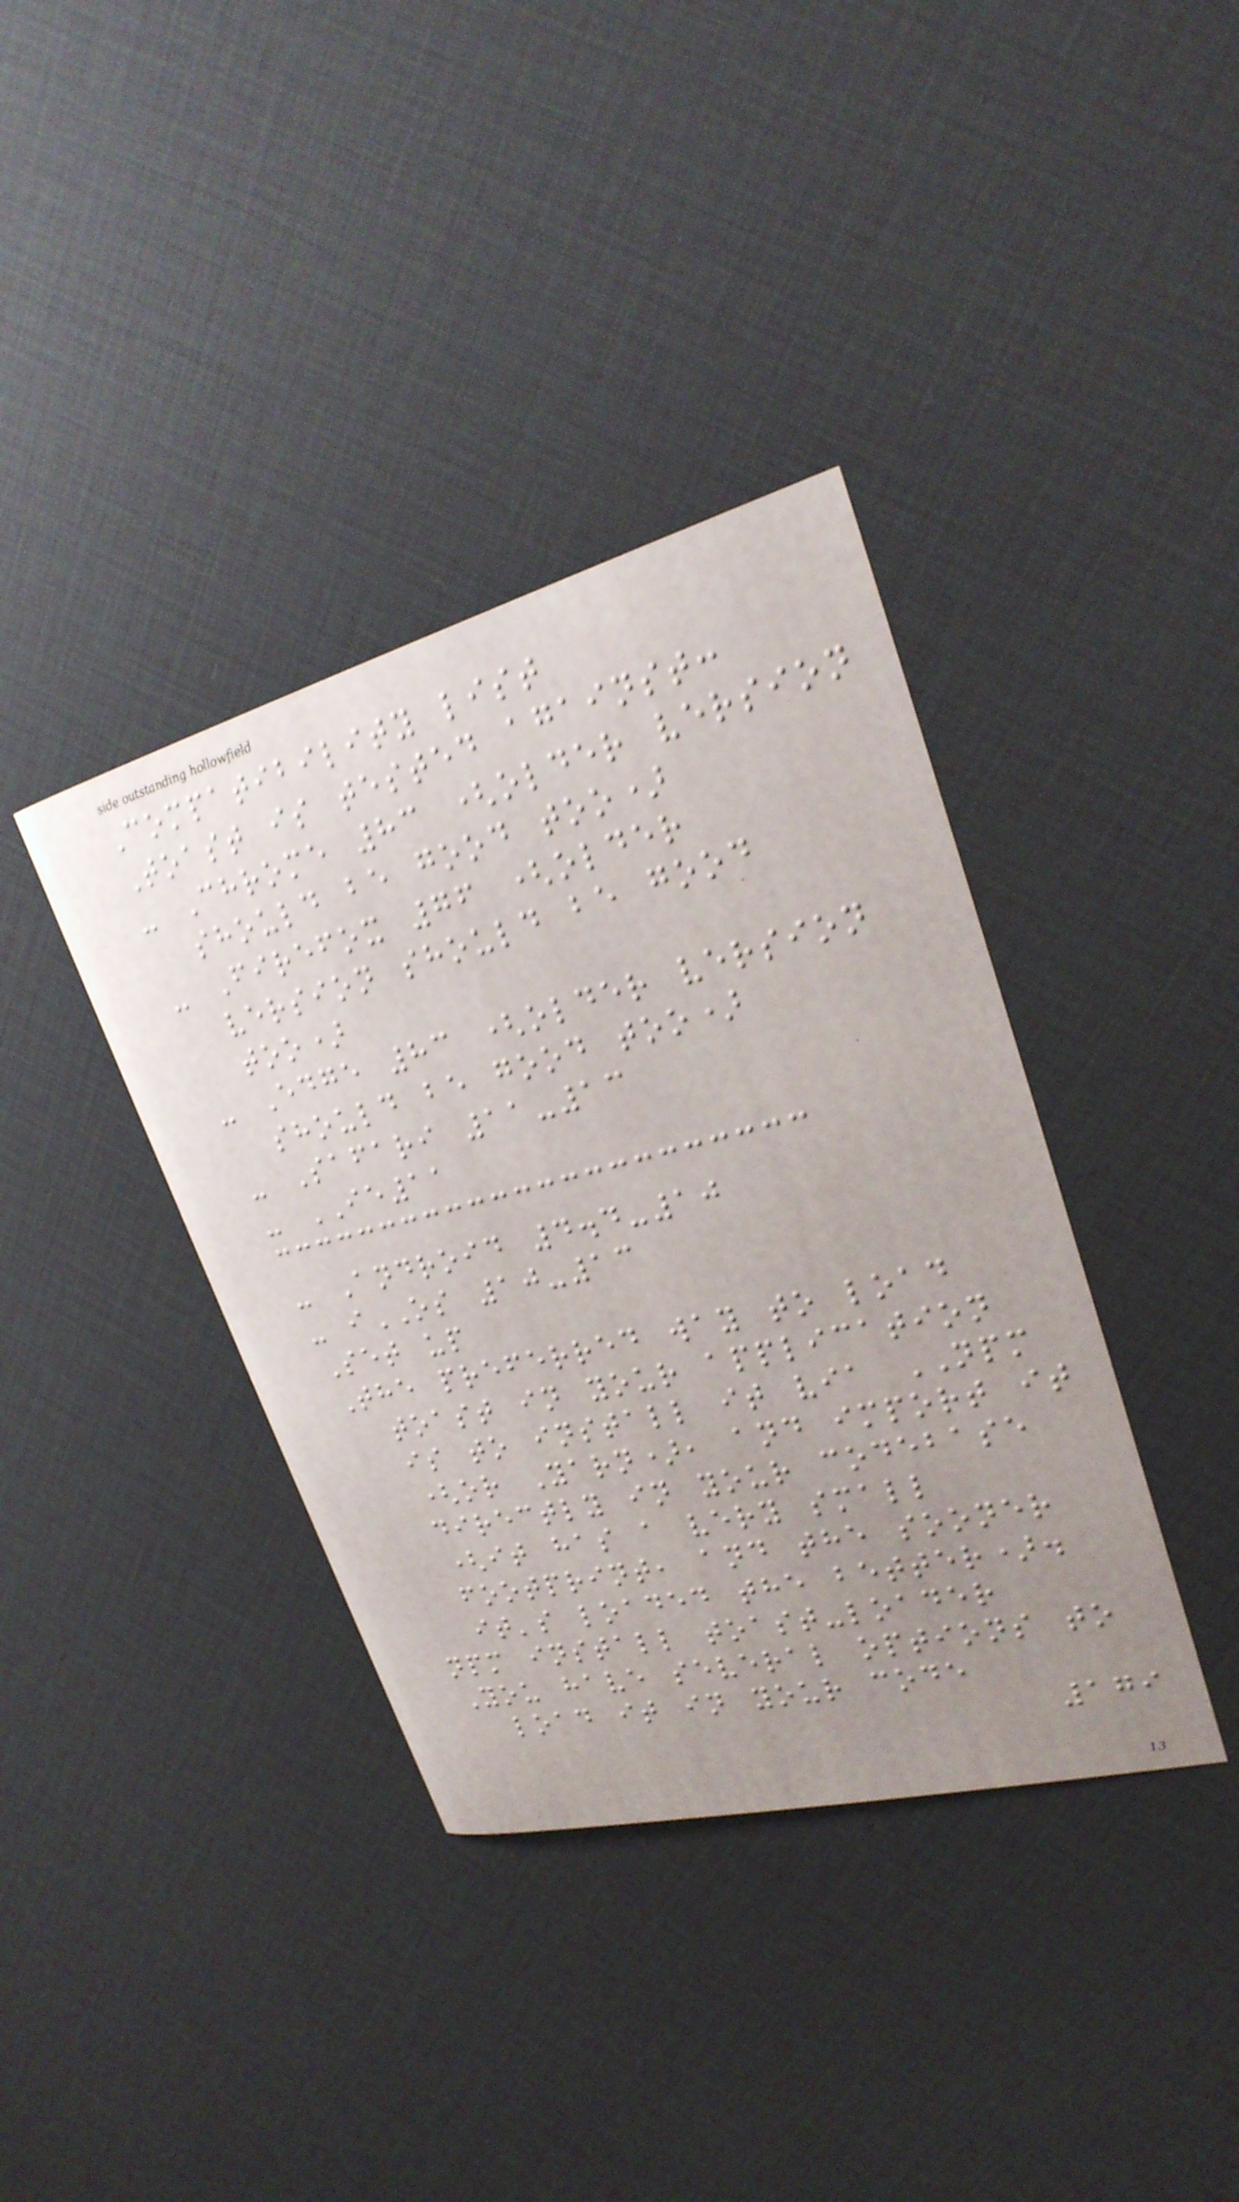Compatibility list
Toast is tested against:
- Chrome 83 (older version
should be good too)
- Firefox 76 (older
version should be good
too)
- Edge 83 (older version
should be good too)
- Safari 11-13
- IE11
- Android 4.4-10
- iOS 10-13
Set up
The preferred way to load
toast in your application
is to install it via NPM
(or Yarn), and import it
directly in your codebase
(it has a very small
footprint, and the sooner
it's loaded the better).
npm install toast-loader
You have several options to
load it in your code
179
